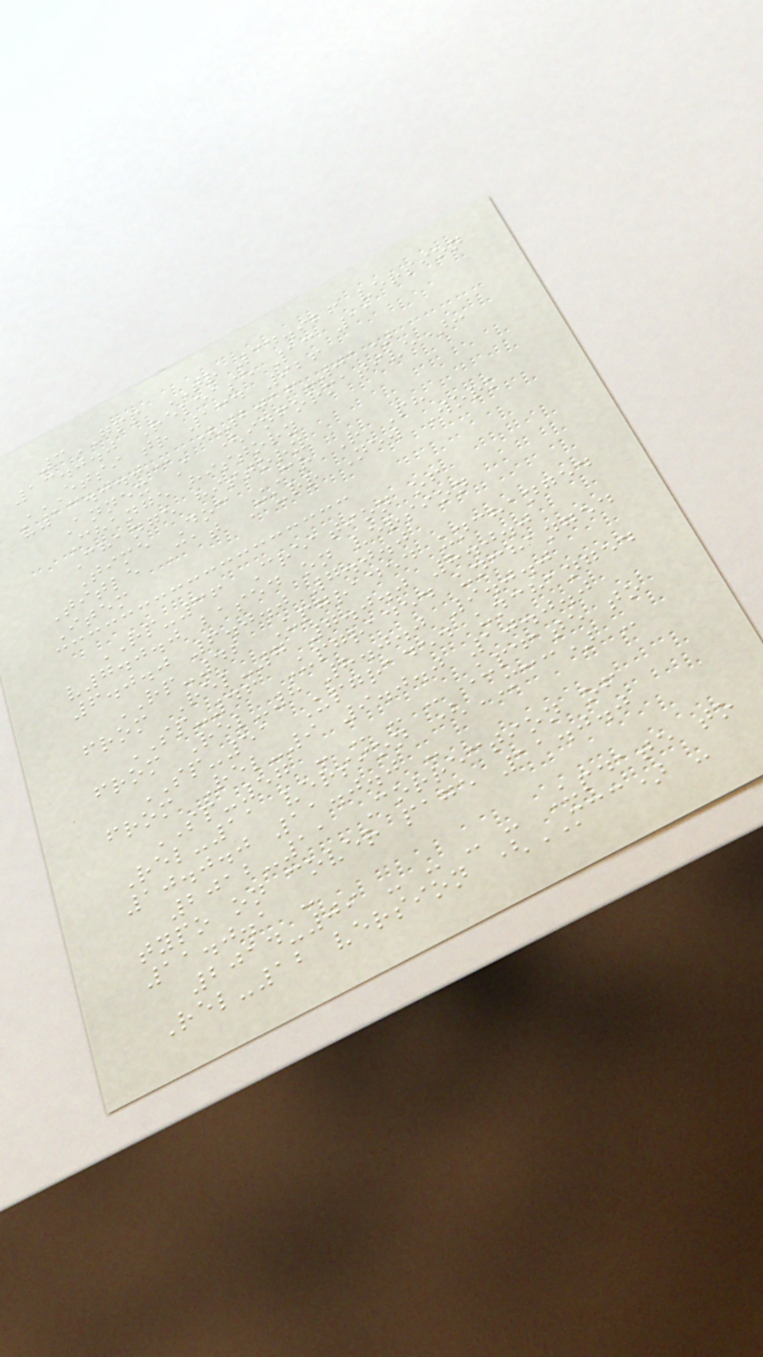3GPP TR 34.926 version
13.0.0 Release 13 11
ETSI TR 134 926
V13.0.0 (2016-01)
Annex A (informative):
Change history
Change history
Time Doc CR R Ph
Title Cat Curr New Work
Item
RP-36 Creation of
v7.0.0 based on version
6.0.0 6.0.0 7.0.0
RP-42 Upgraded unchanged
from Rel-7 7.0.0 8.0.0
SP-46 Upgraded unchanged
from Rel-8 8.0.0 9.0.0
SP-51 Upgraded unchanged
from Rel-9 9.0.0 10.0.0
SP-57 - - - - Update to
Rel-11 version (MCC) -
10.0.0 11.0.0 -
2012-11 Correction of
typo on cover page 11.0.0
11.0.1 -
2014-09 - - - - Update to
Rel-12 version (MCC) -
